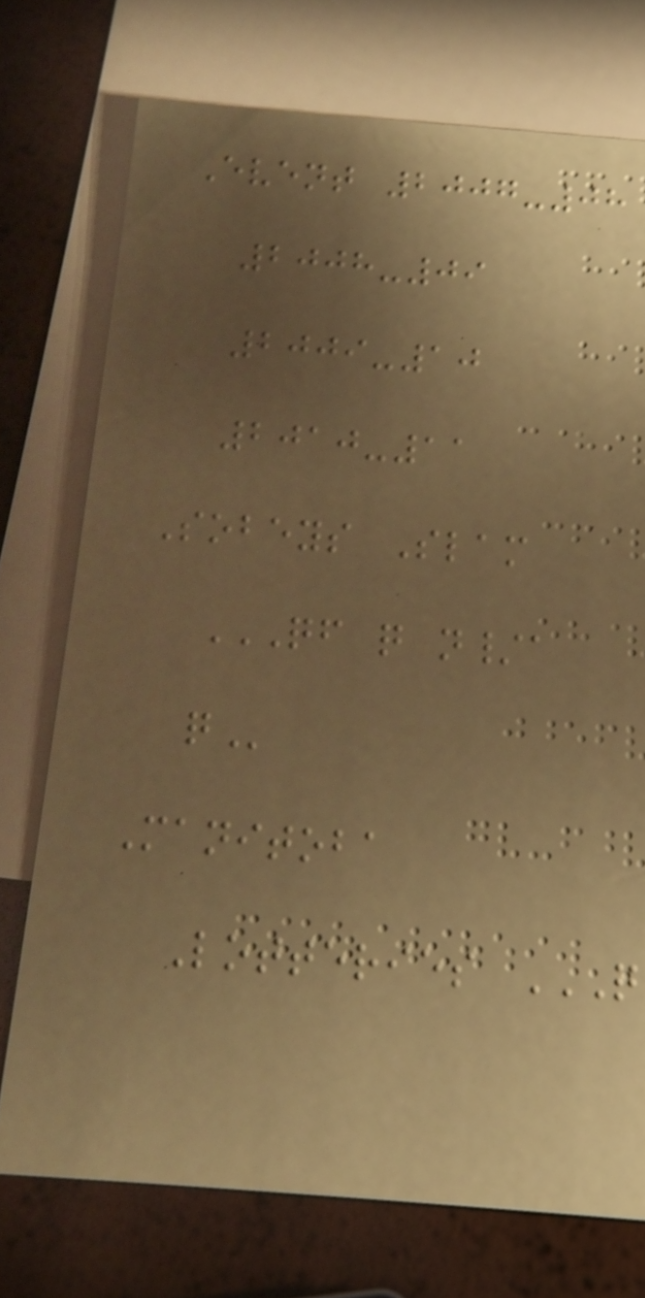Event 2007-08
2008-09
2009-10
2010-11
Sobeys Slam
QF Q N/A
Q
Manitoba
Lotteries Q
